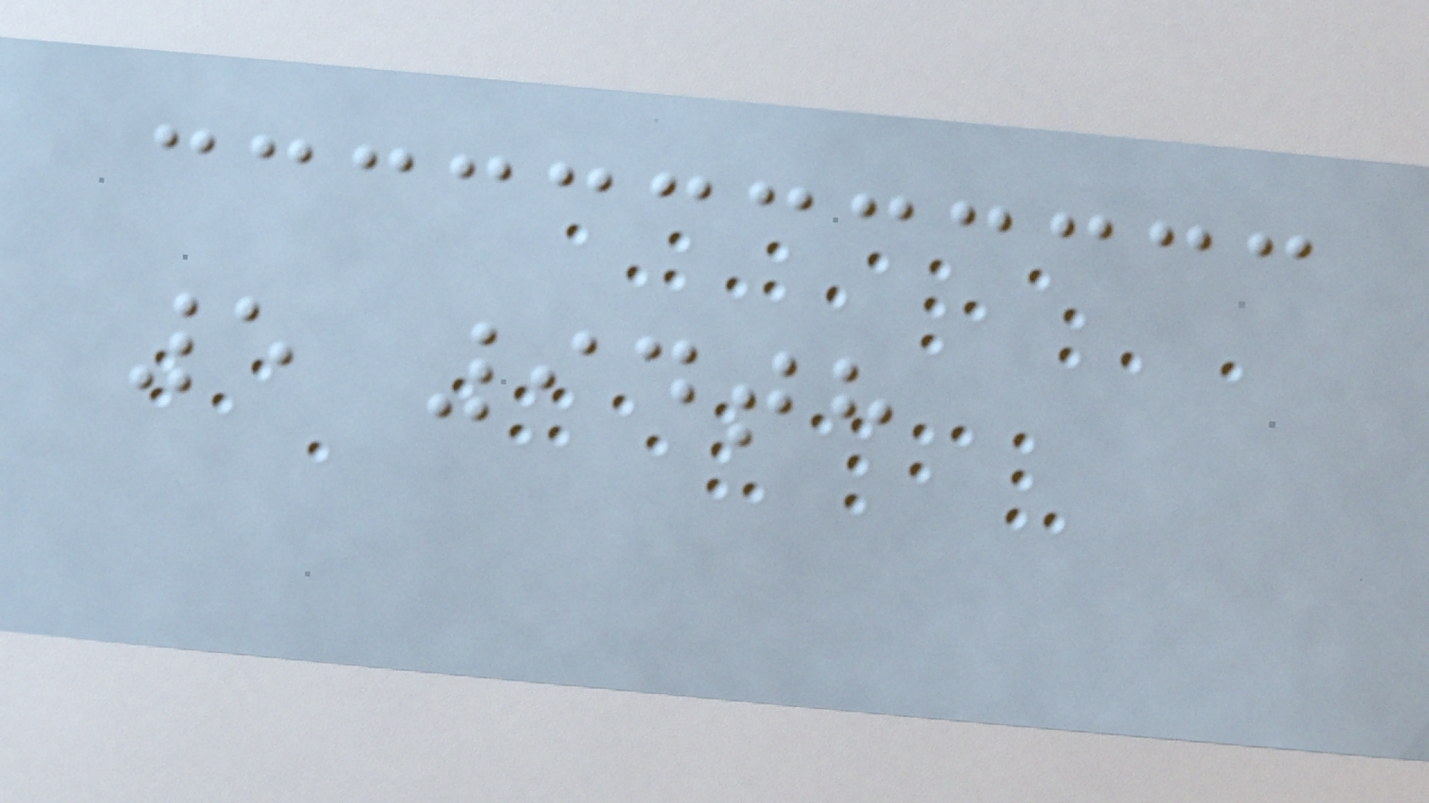5 94th
